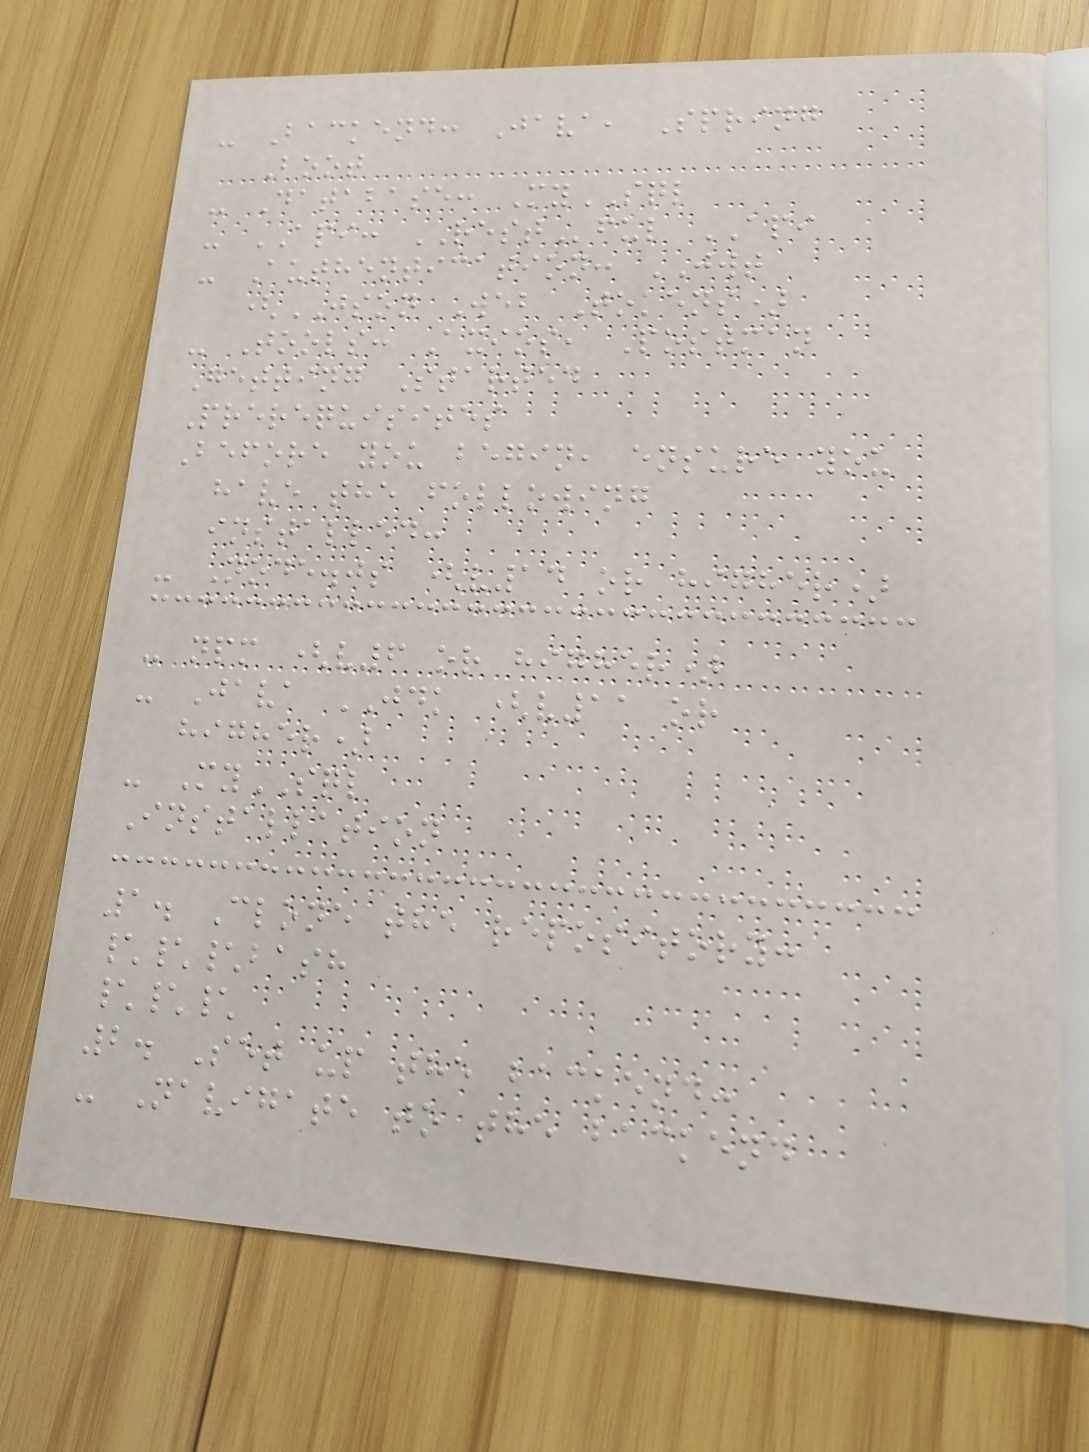- Backend: Java, Spring
Boot
- Database: MySQL
- API: RESTful API
- Authentication: JWT
(JSON Web Tokens)
- Tools: Axios, Postman
Getting Started
Prerequisites
Before you begin, ensure you
have the following
installed:
- Node.js (v14 or higher)
- npm (v6 or higher)
- Java JDK (v11 or
higher)
- MySQL
Installation
1. Clone the repository:
\\\bash
\\\
2. Set up the backend:
- Navigate to the backend
